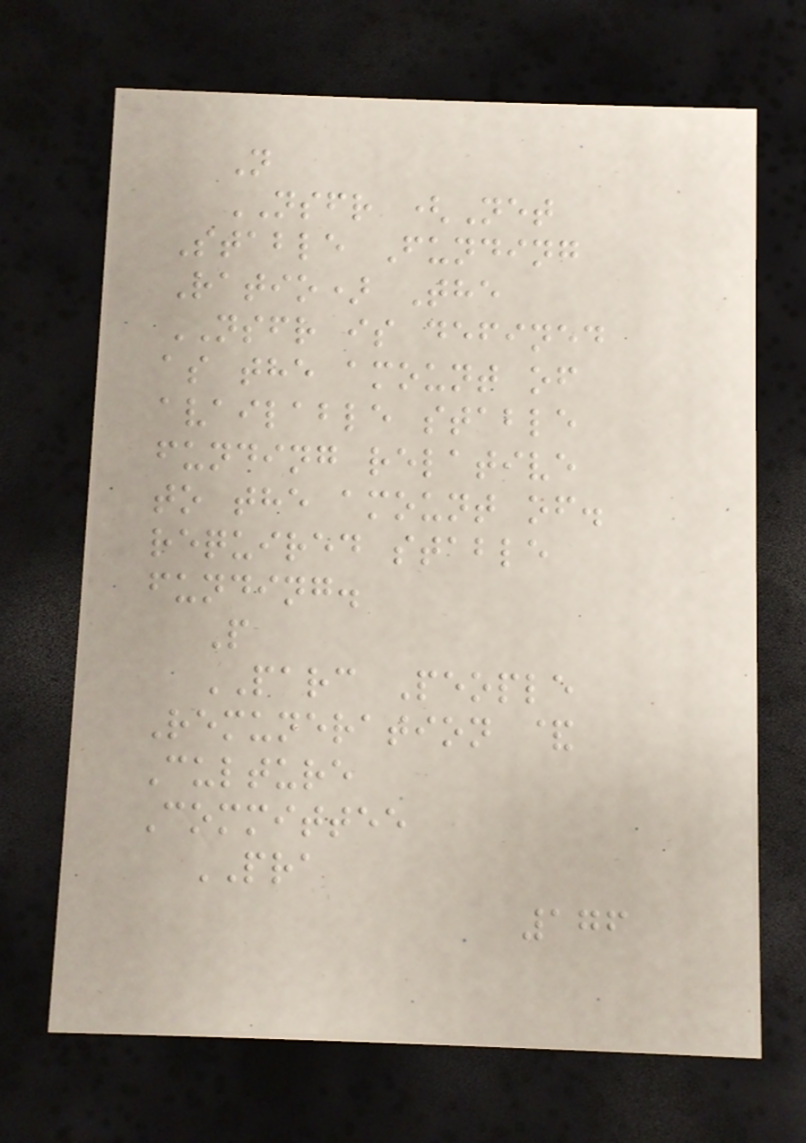N
NSFR (Net
Stable Funding
Ratio) The
NSFR is defined
as the amount of
available stable
funding relative
to the amount of.
required stable
funding.
P
PARC People
Remuneration &
Culture
Committee
PRA
176
